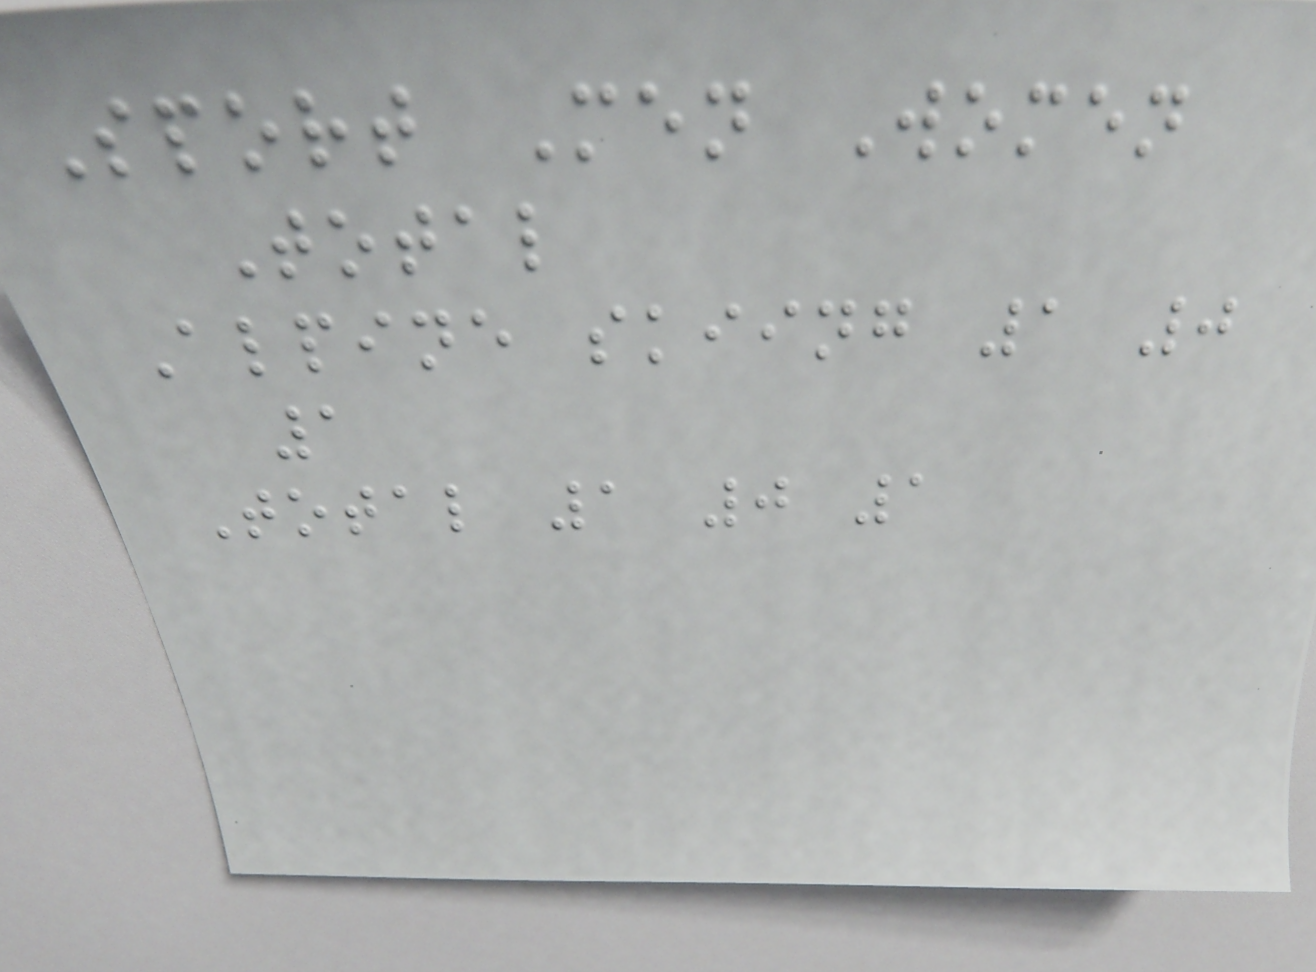Sport Men Women
Total
Alpine skiing 1 0
1
Total 1 0 1
